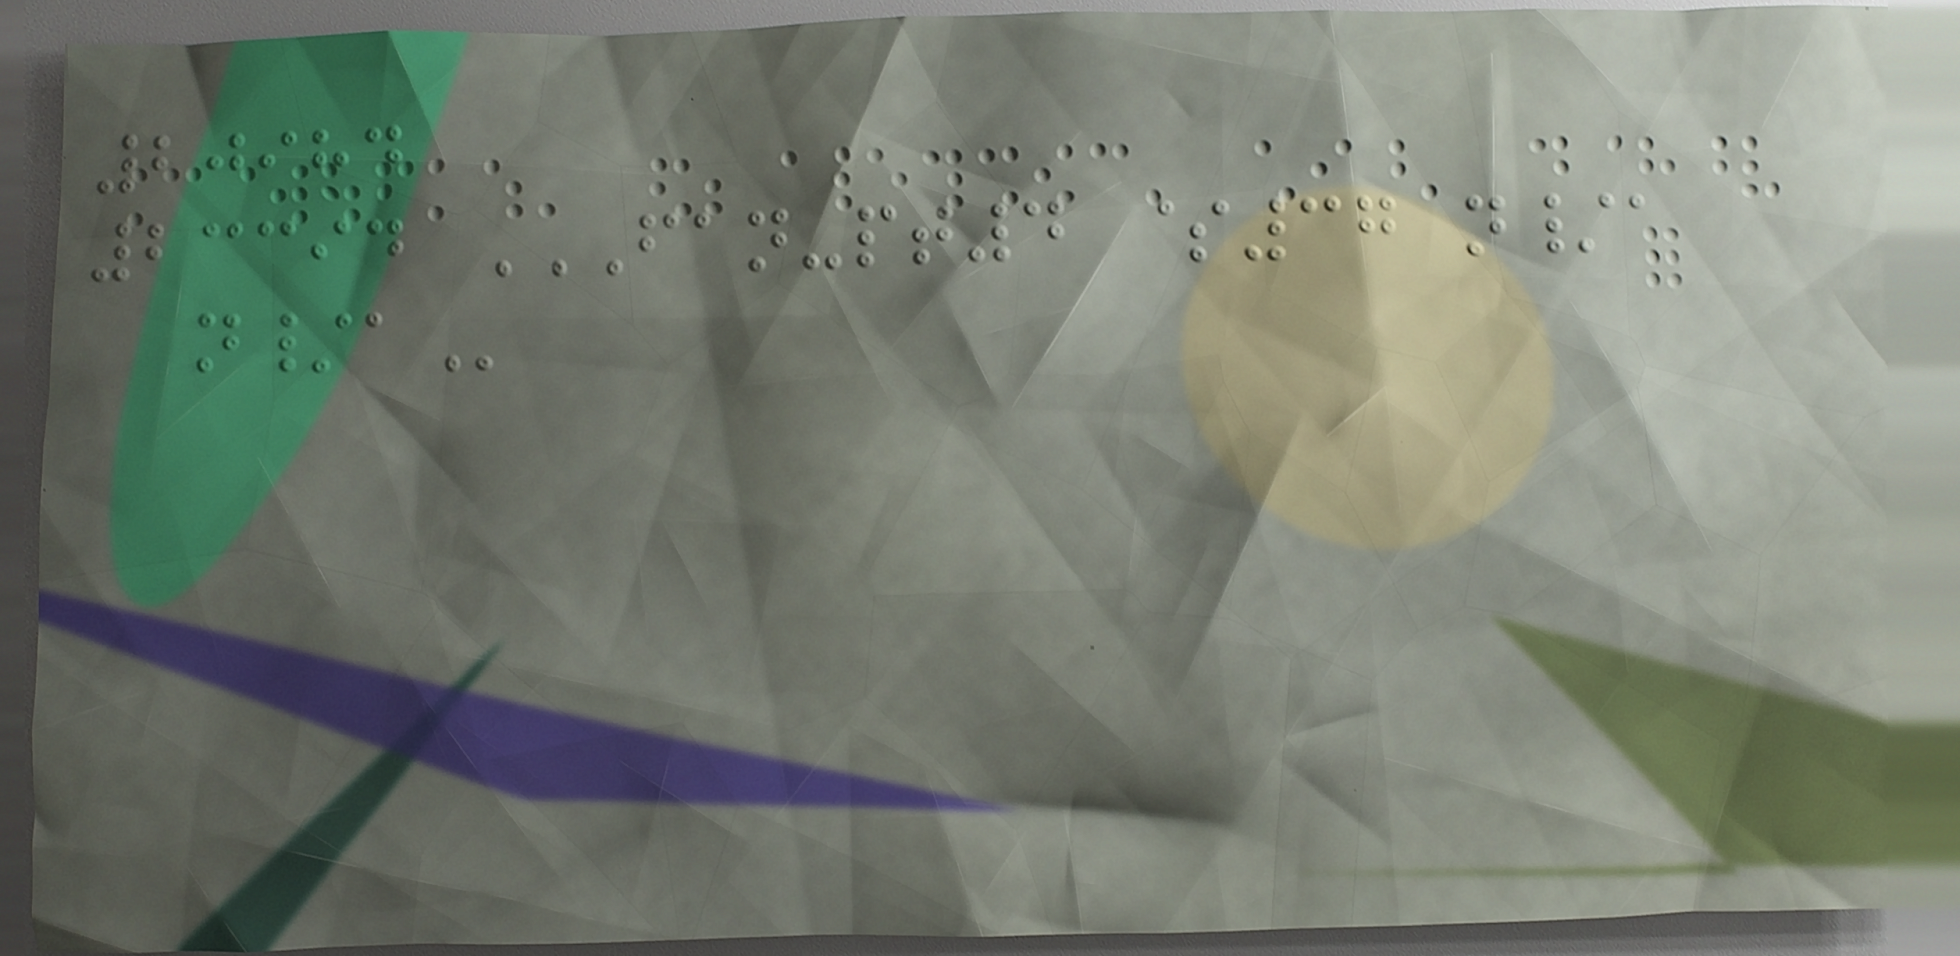20984
23394 FAN-PT4 $37 N/A
N/A
